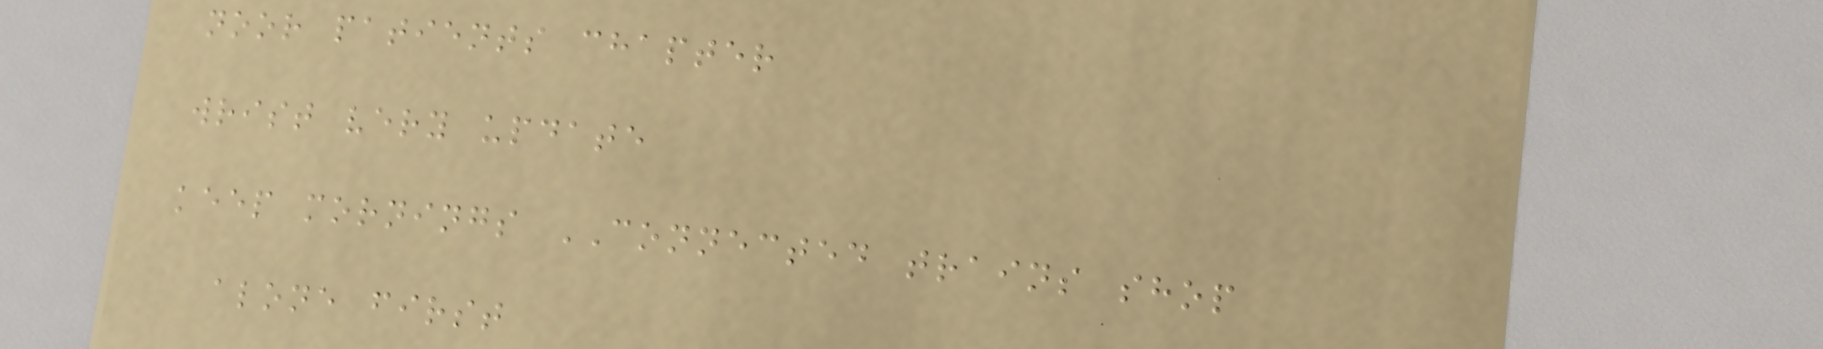noor patients chapter
wrist very update
keep mornings CONNECTED trains shop
alone first
